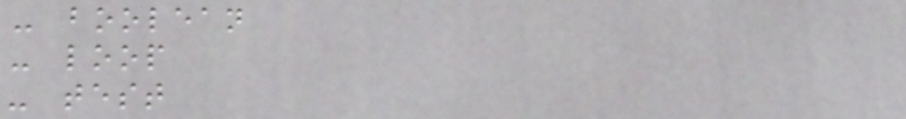- boolean
- loop
- test
